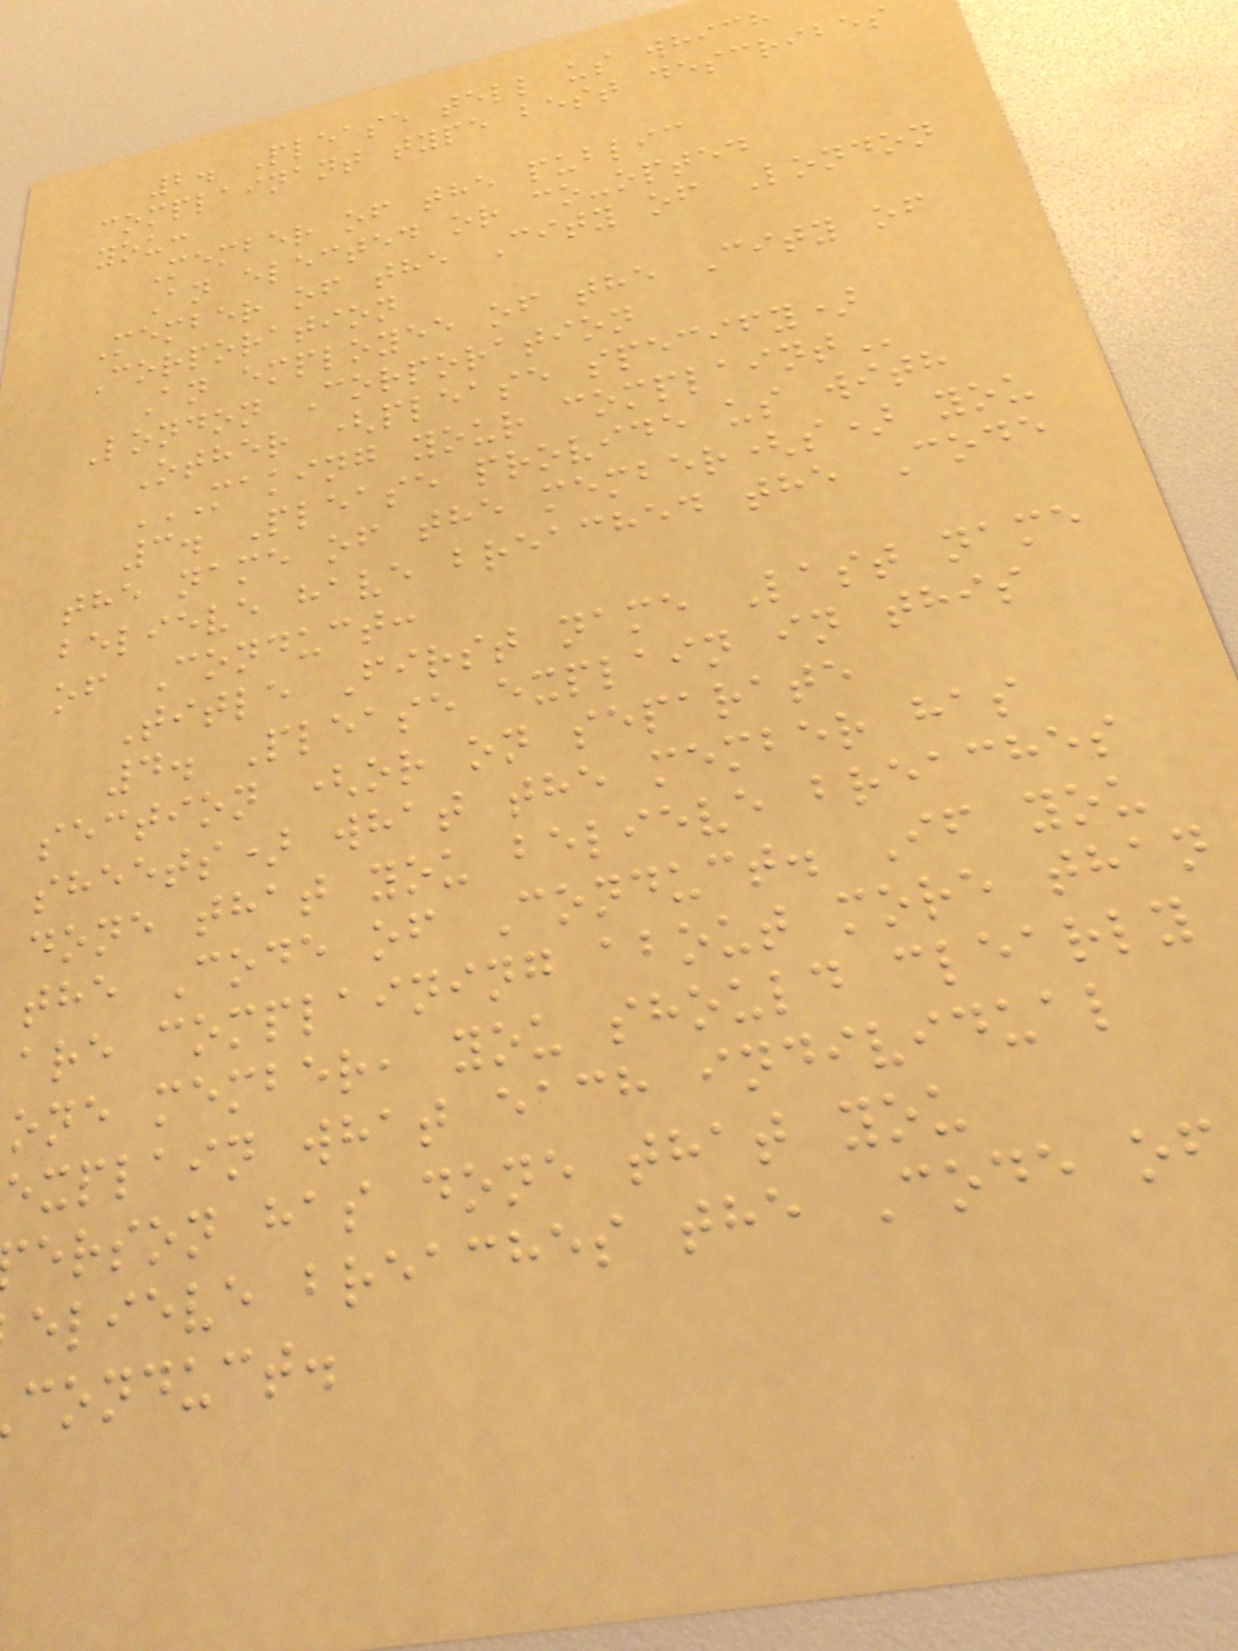2. Please tell us which
complainant type best describes
you:
Member of the public
An elected or co-opted
Member of the City of London
Corporation
An employee of the City of
London Corporation
Other (please specify)
MAKING YOUR COMPLAINT
3. Please provide us with
the name of the member(s) you
believe have breached the Code
of Conduct:
Title First name Last name
4. Please explain in this
section (or on separate
sheets) what the member has
done that you believe breaches
the Code of Conduct. If you
are complaining about more than
one member, you should clearly
explain what each individual
erson has done that you
elieve breaches the Code of
conduct.
